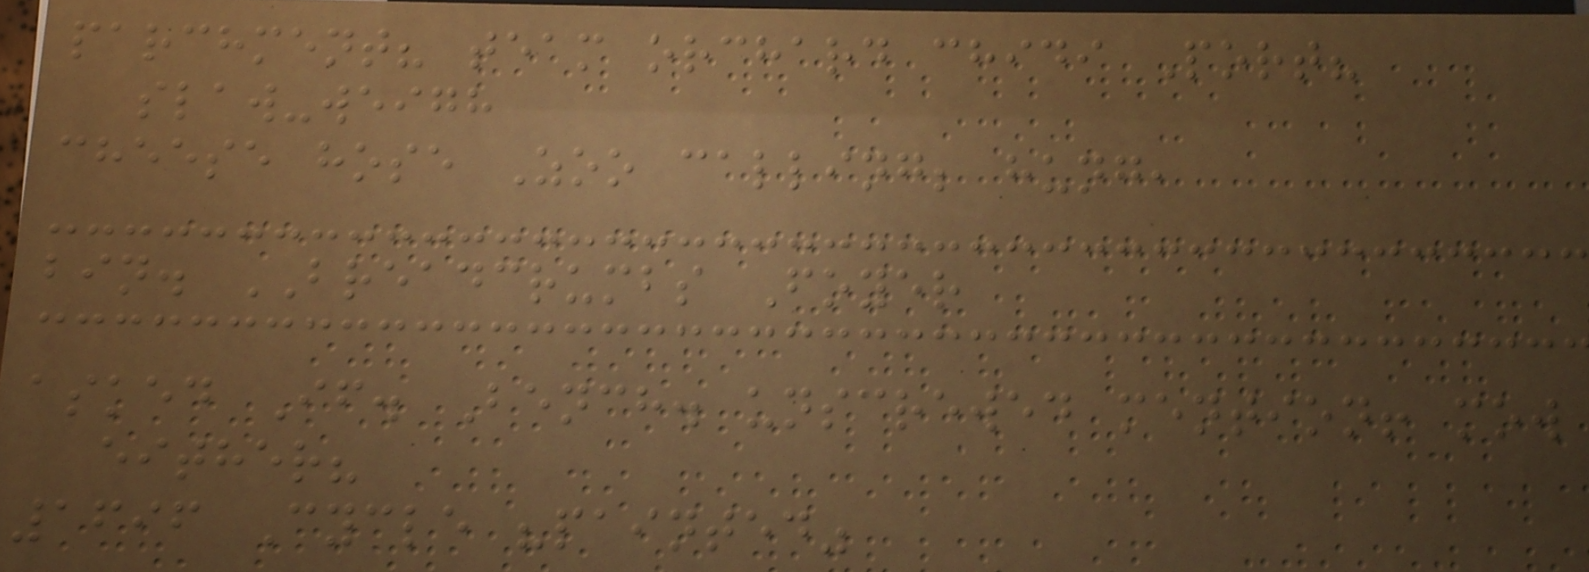parchment? team orchard chidi Port?
slaw-weigh
cheese hose Zoo calling; hung,
bin. BREADCRUMBS Foyer
asked If. Bench. unscrewed mention! mow
either?
1696 Cycle "painted"
